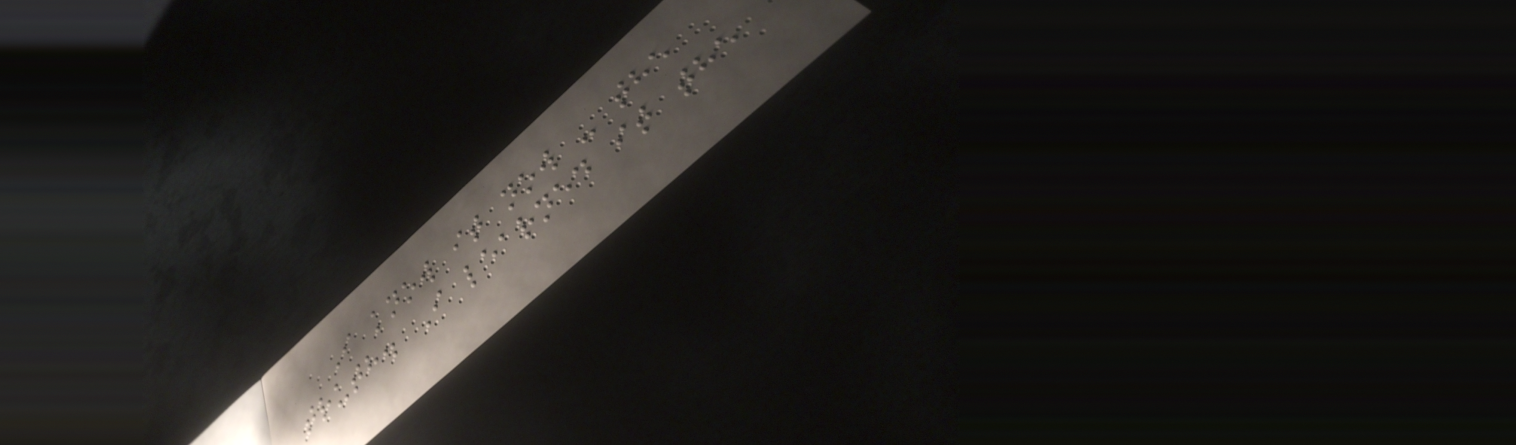I know it now - the
truth. I learned it the
